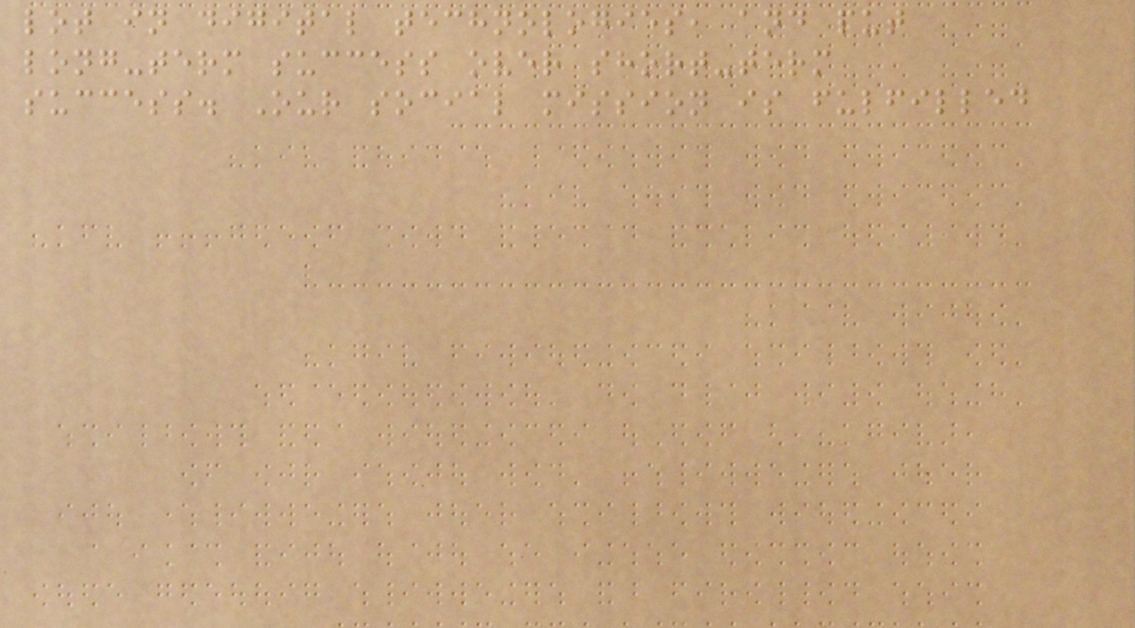lot in digital technologies, and put
long-term success over short-term
success. Our social mission is fulfilled
